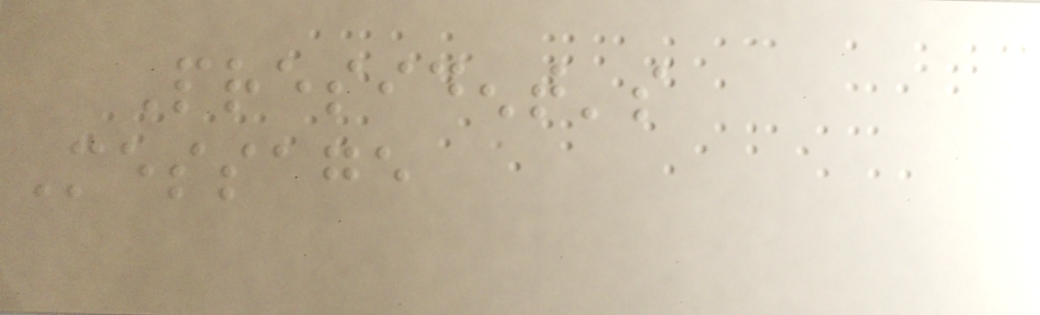President's
Message
